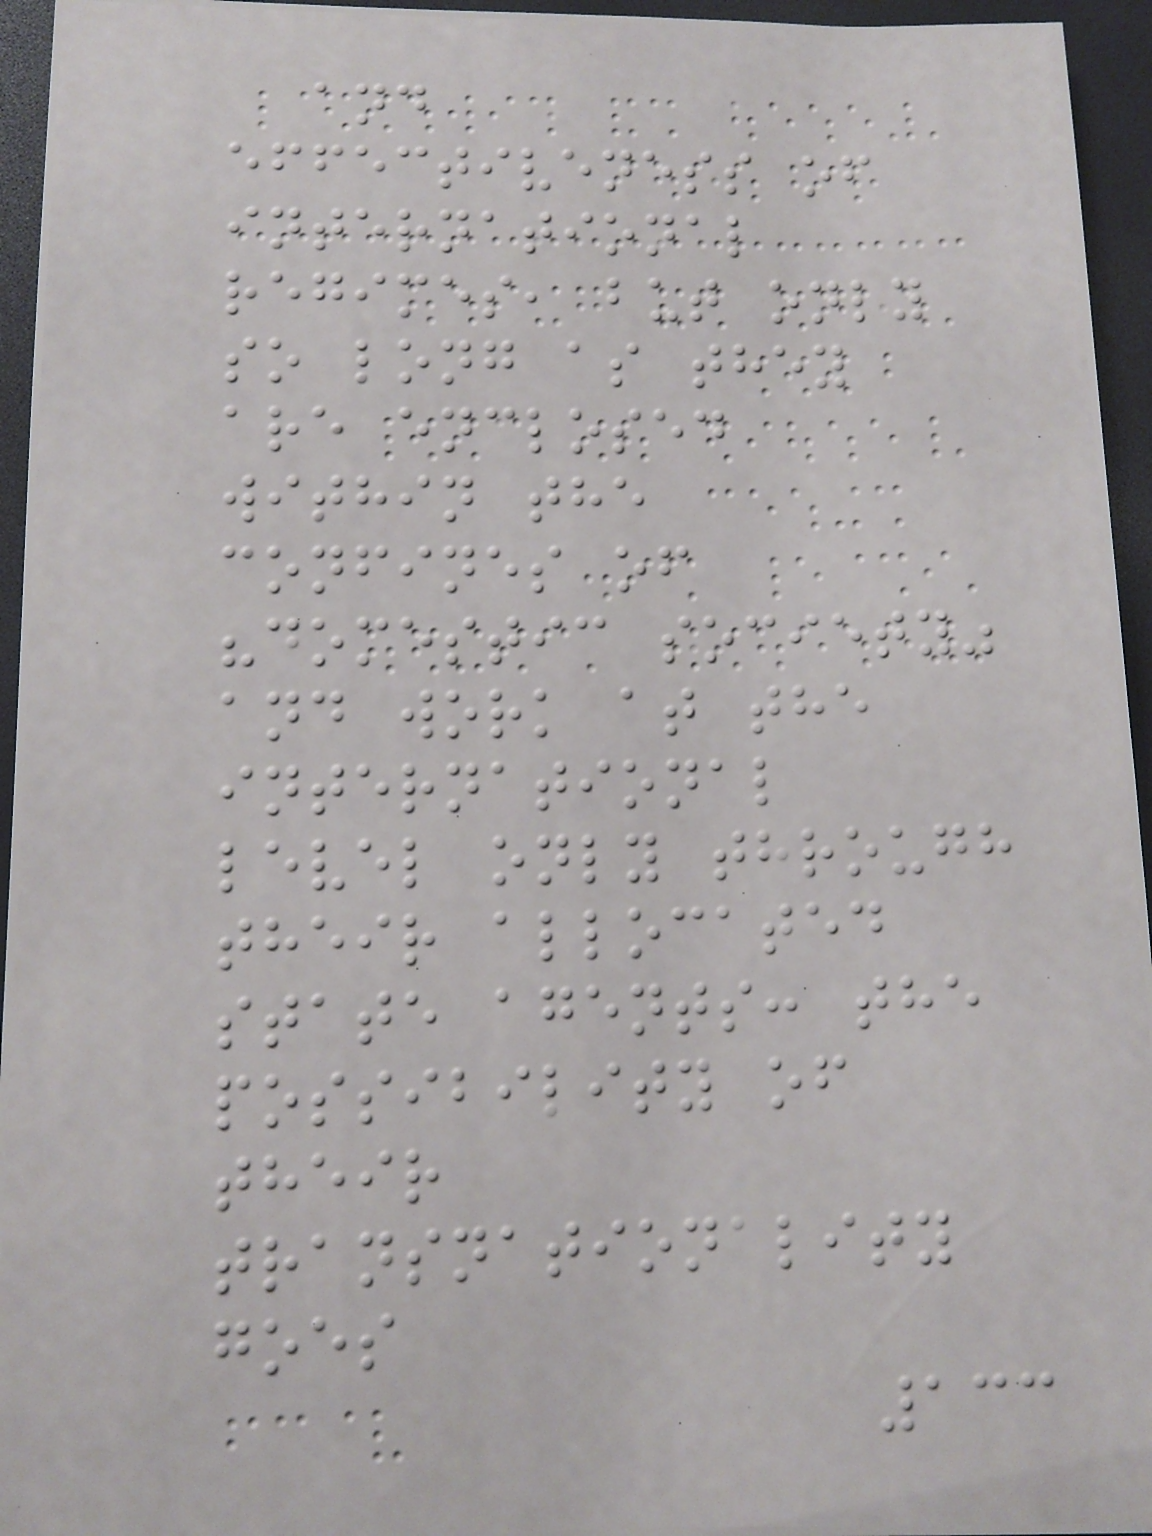and
effectiveness of
international
regimes, but only
so long as they
are enclosed
within the
confines of
"domestic society"
and work at the
international
level only through
their allocated
state agents: the
possibility of
their
transnationality
goes
133
